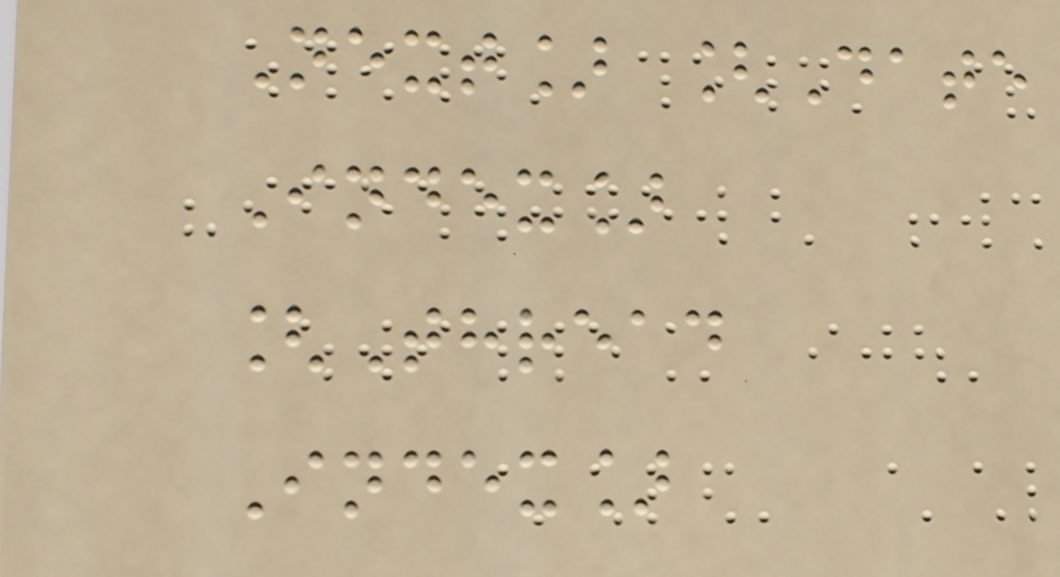Next] [Date
Index]
[Thread
Index]
